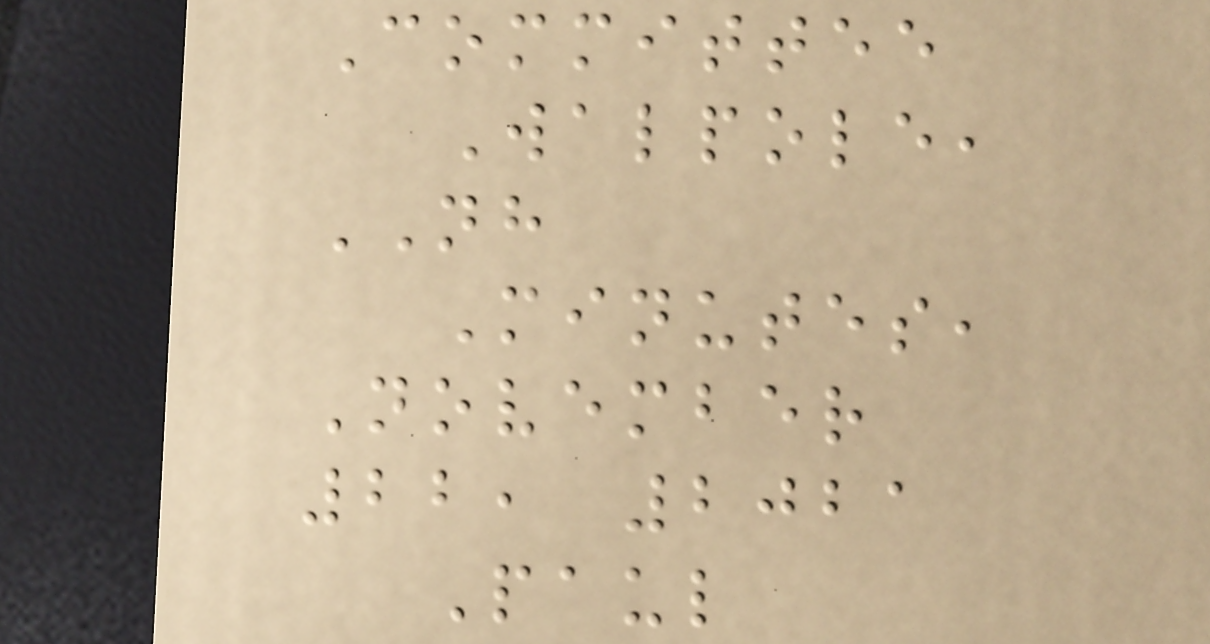Committee
Walpole,
NH
Minutes,
November
22, 2021
Paul
